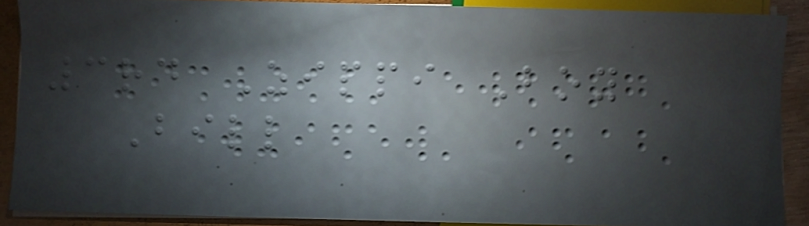3rd Zippi Boy
Bill
